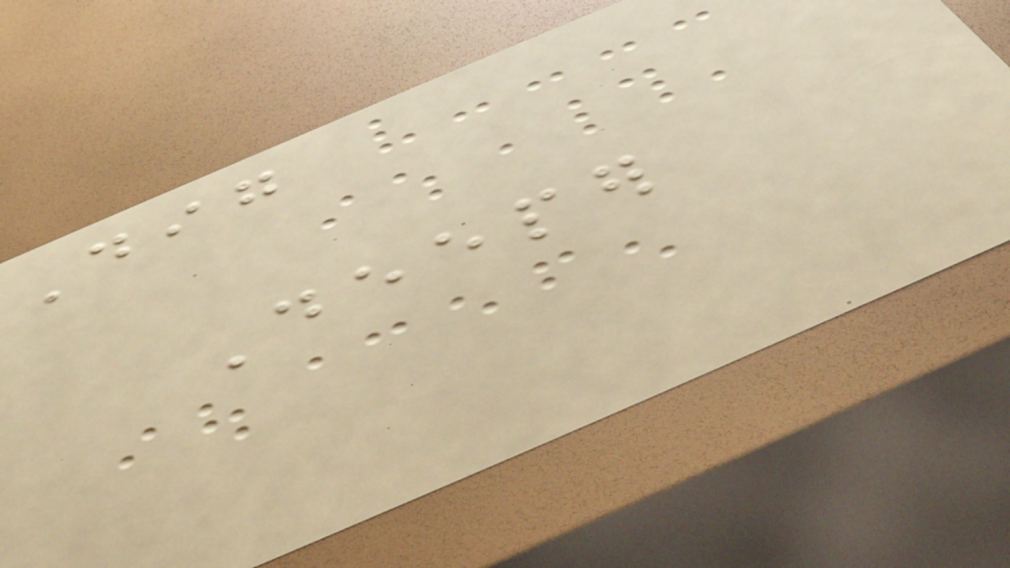Dig
Deeper
